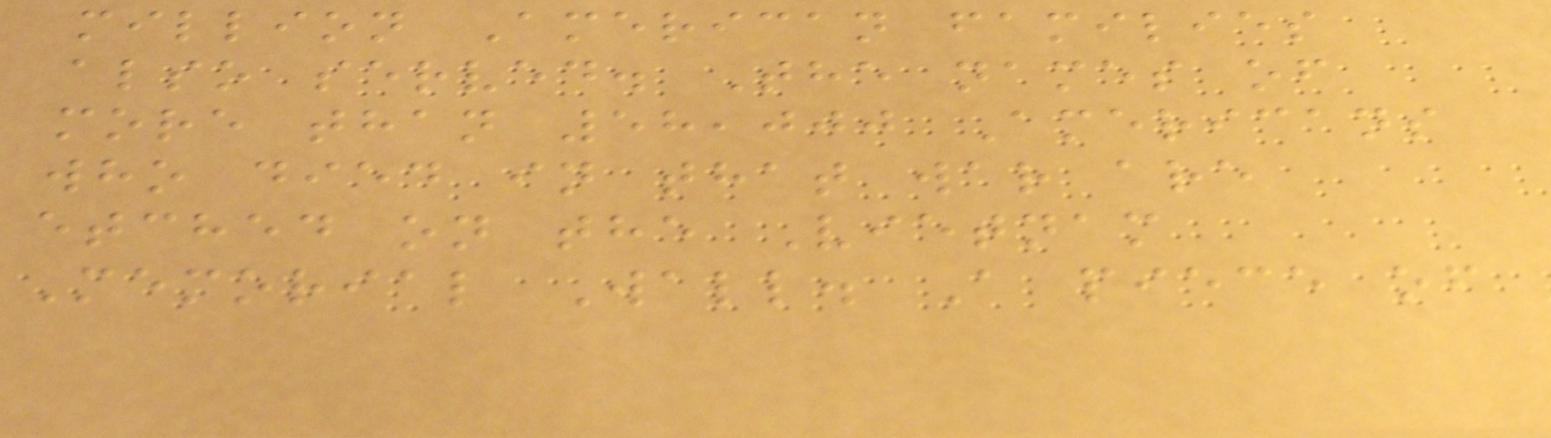million American families
also served. The names of
more than 58,000 Americans
who died in that war are
etched on the Vietnam
Memorial Wall. A piece of
